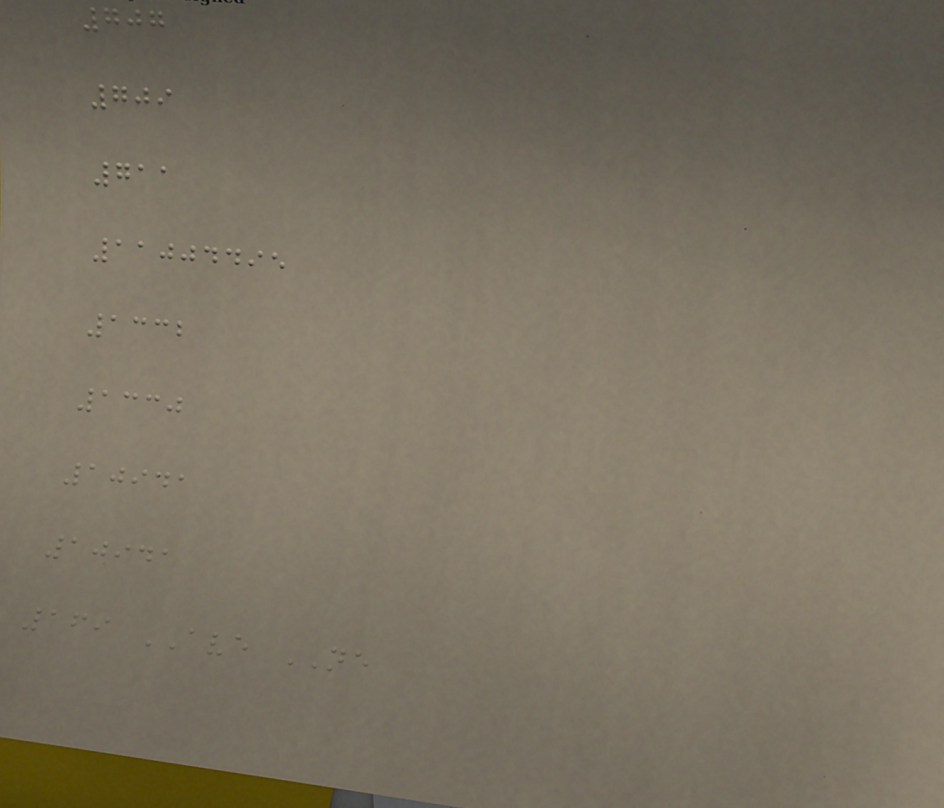707
709
711
11004495
1332
1330
10941
10941
169 AVE NE
